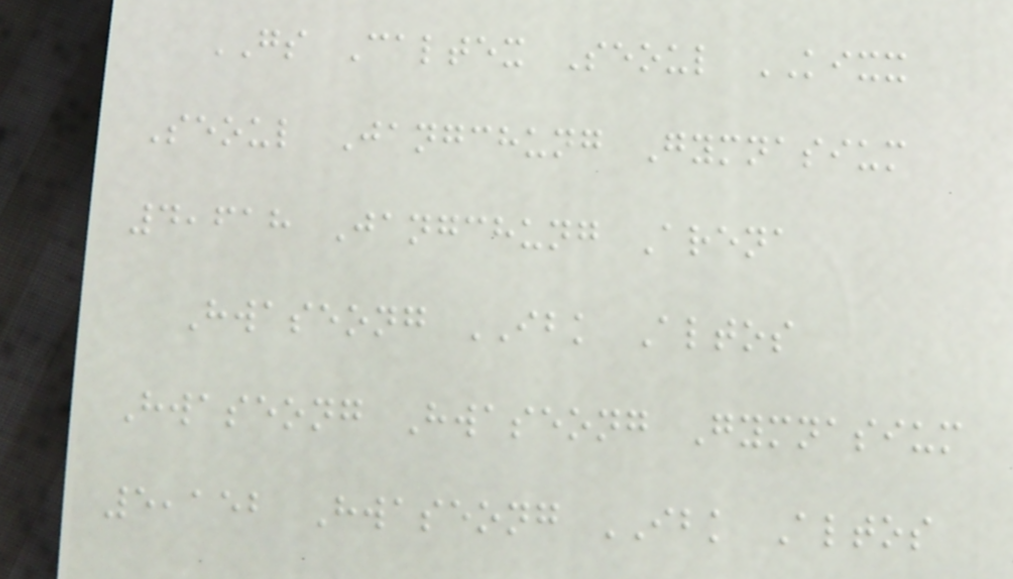GS Caltex Seoul KIXX
Seoul Jangchung Gymnasium
4,618 Jangchung Arena
Hwaseong IBK Altos
Hwaseong Hwaseong Gymnasium
5,152 Hwaseong IBK Altos
